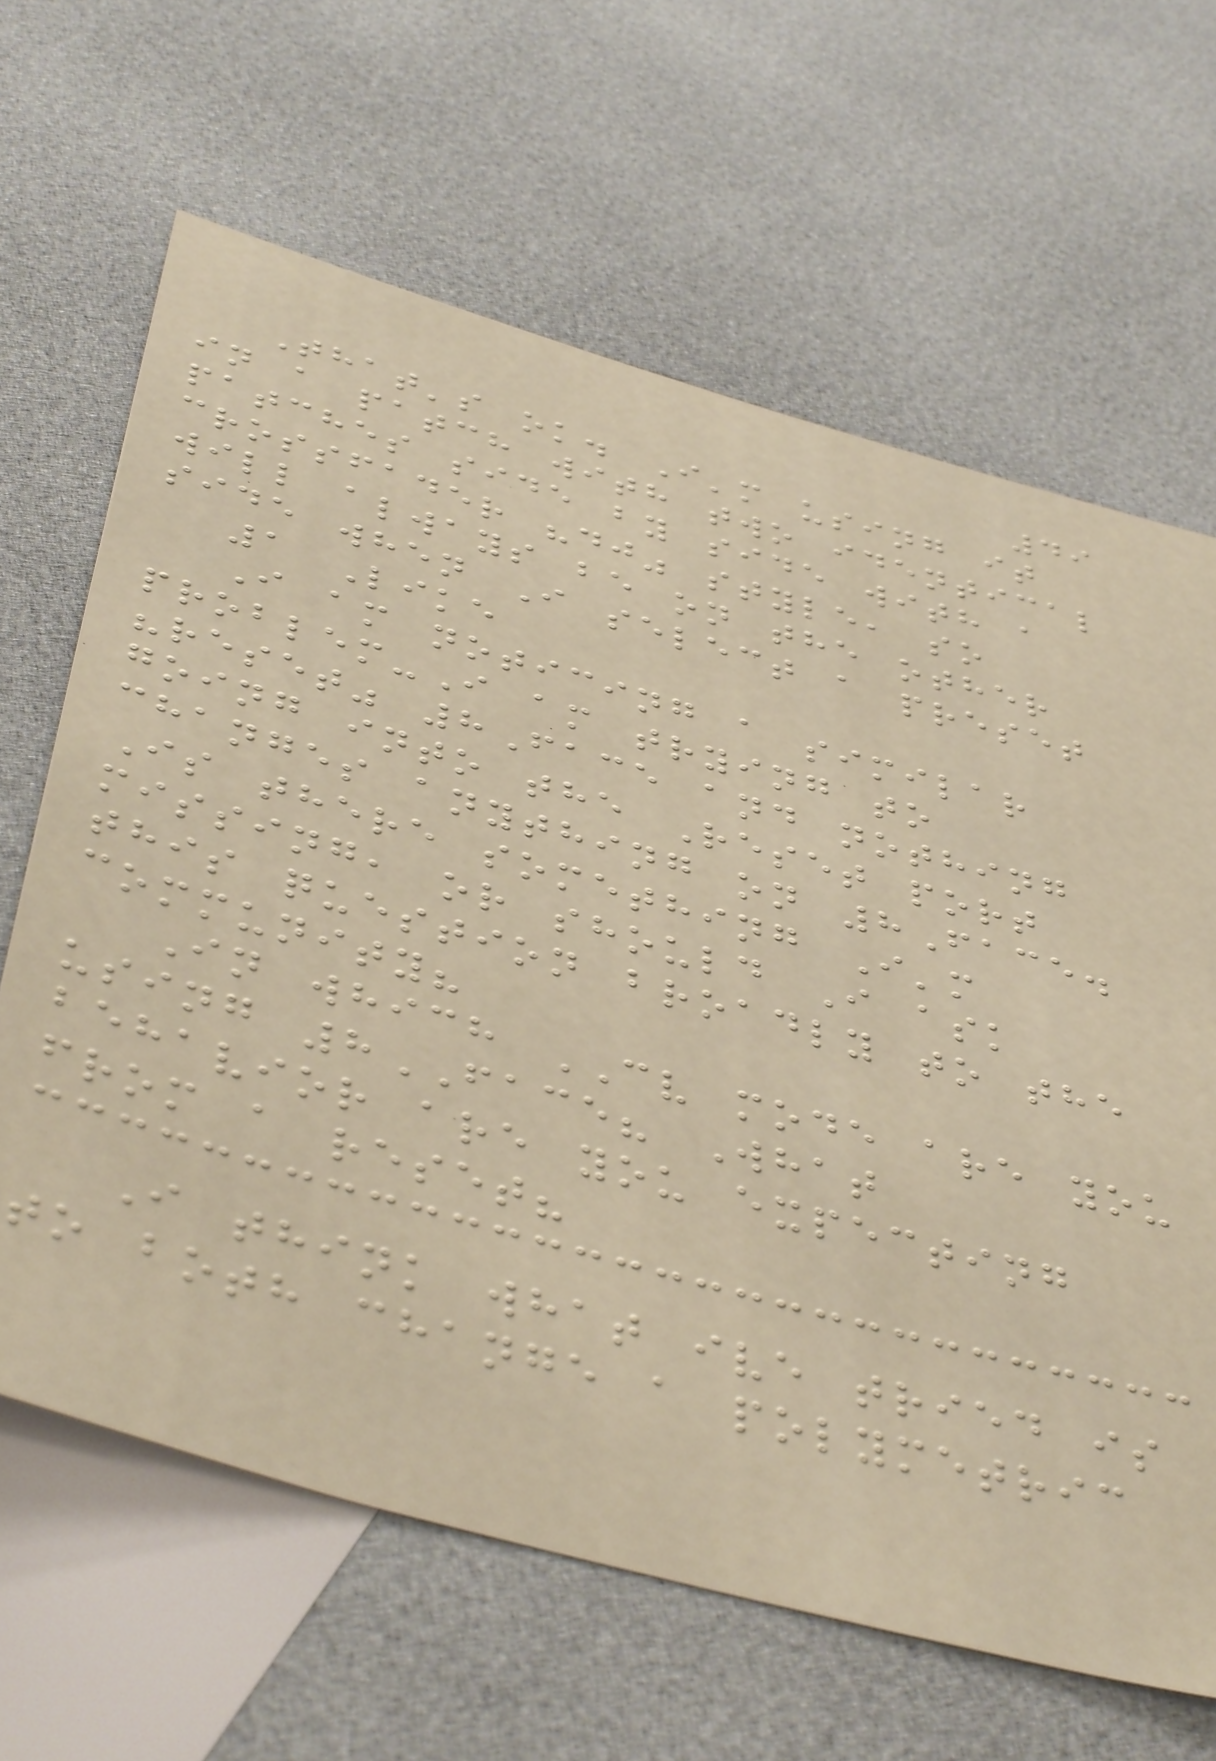49
That's ok. I'm using it
in a patch with two identical
patches side by side with a
crossfader "dj" style, so
will always be on the other
side when I select a preset
1 Like
I am noticing a similar
problem-I am trying to
"reset" 8Face and nothing
going into the Reset port
changes anything on 8Face.
Is there something I'm
missing, or should I ask
this question broadly to the
community?
In which CV mode are you
using 8FACE? What
behavior are you expecting
from a reset?
I think what ive tried is
to both change a polymetric
